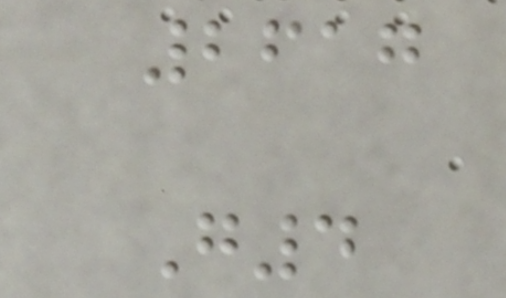2617
G4
